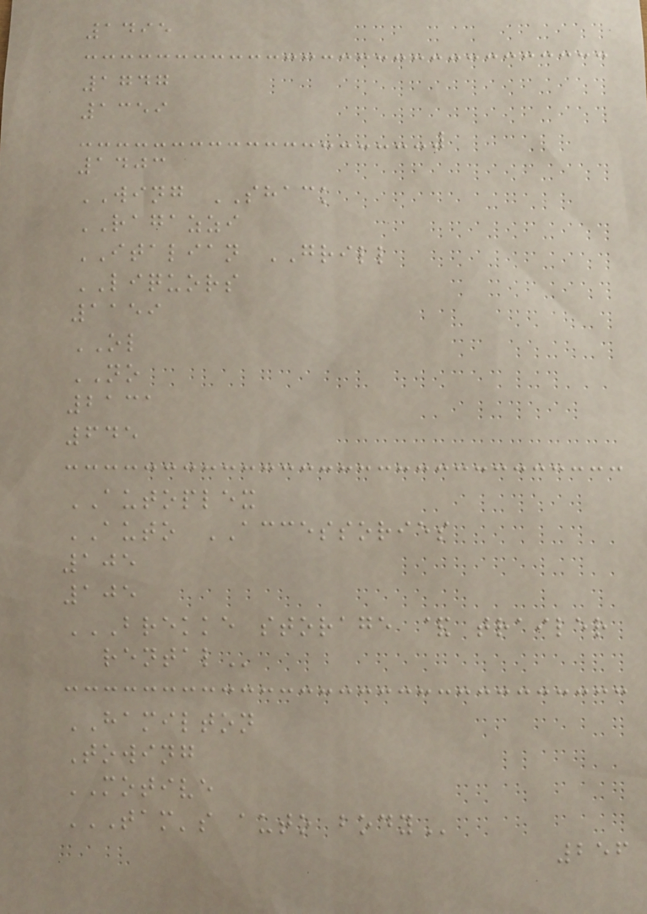1495
1747
1359
1403
WING SHACK
RAGAZZI
ITALIAN GRILL
LIQUORS
1159
OL
NO
2131
645
AUTOPLEX
AUTO ACCESSORIES
105
105
BREKKE STORAGE & TRAILER
RENTAL
HAMILTON
Towing
MOTIVE
TAM'S AUTO BODY
256
